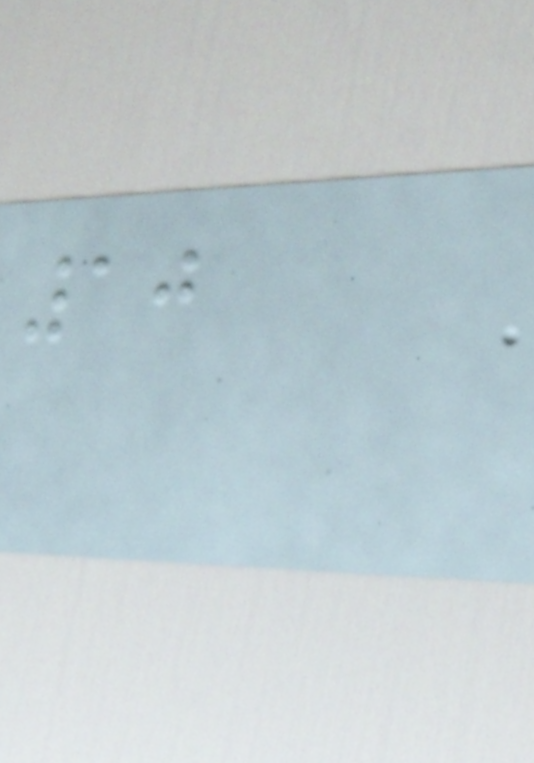10
